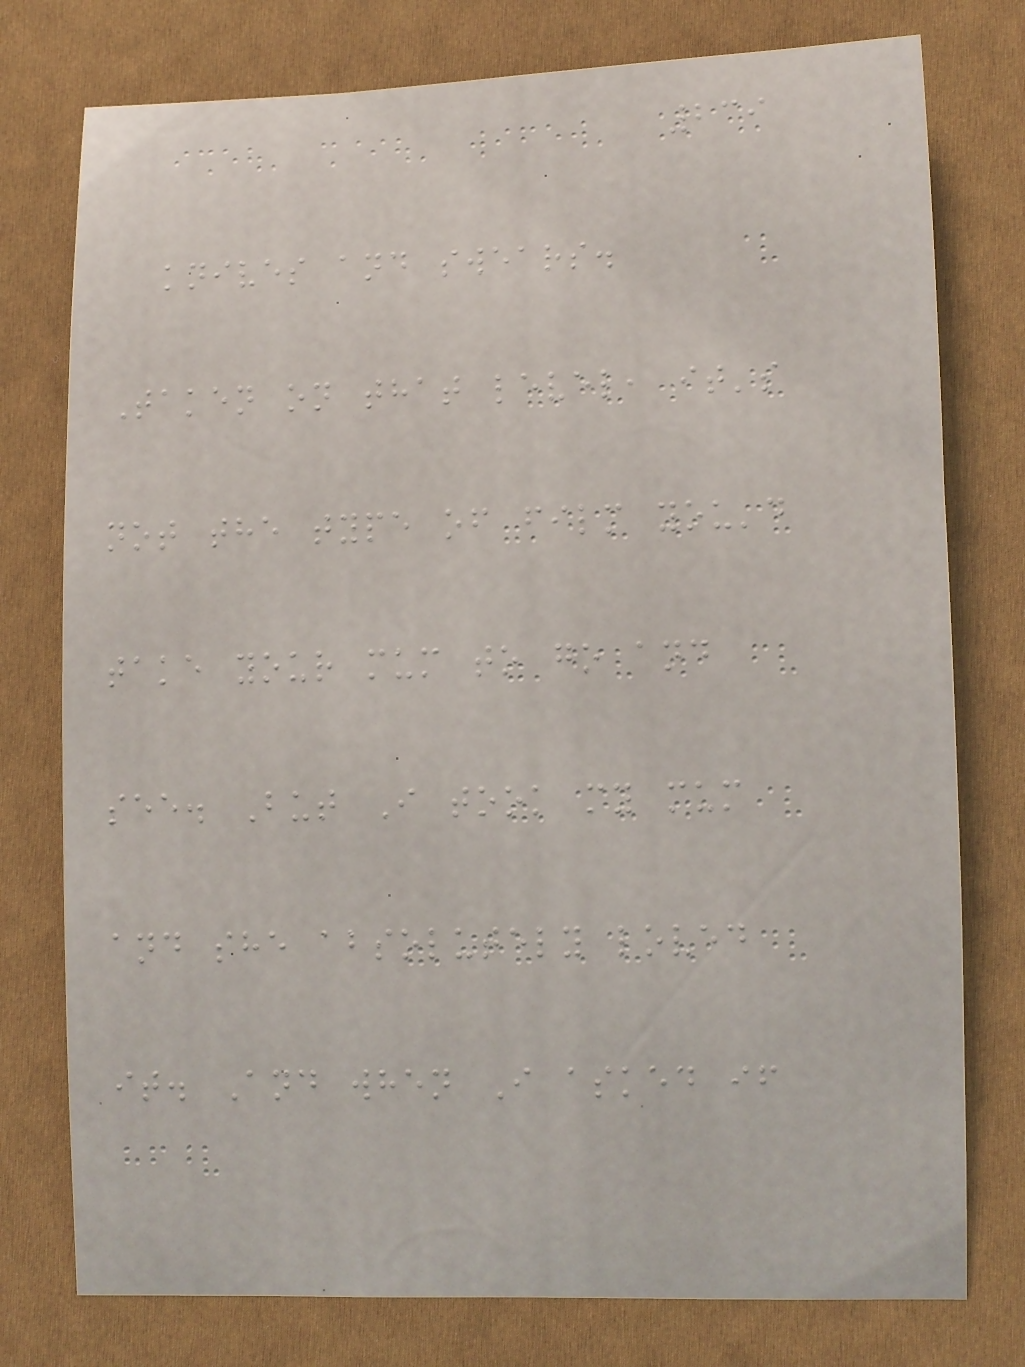239
knives and swears.
Taken on that level, it's
not the type of film you'd
take your mum to go and
see. But I took my mum
and she absolutely loved
it. And when I asked if
